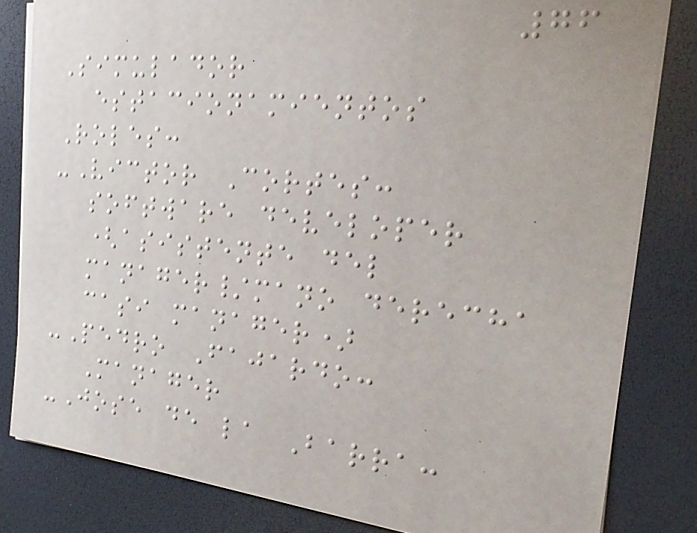76
Simulador
estacionamientos
Roles:
-Victor Cortes:
software developer
(asistente del
manager/mano derecha
casi manager)
-Pedro Fajardo:
Manager
-Jose de la Barra:
